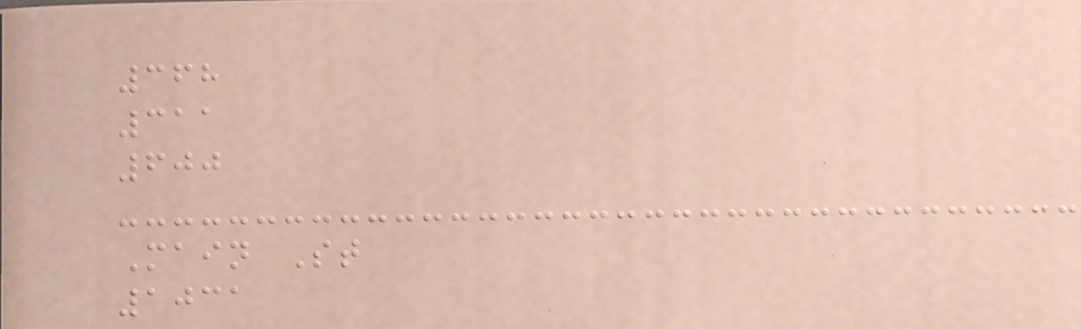368
311
600
Main St
1031
